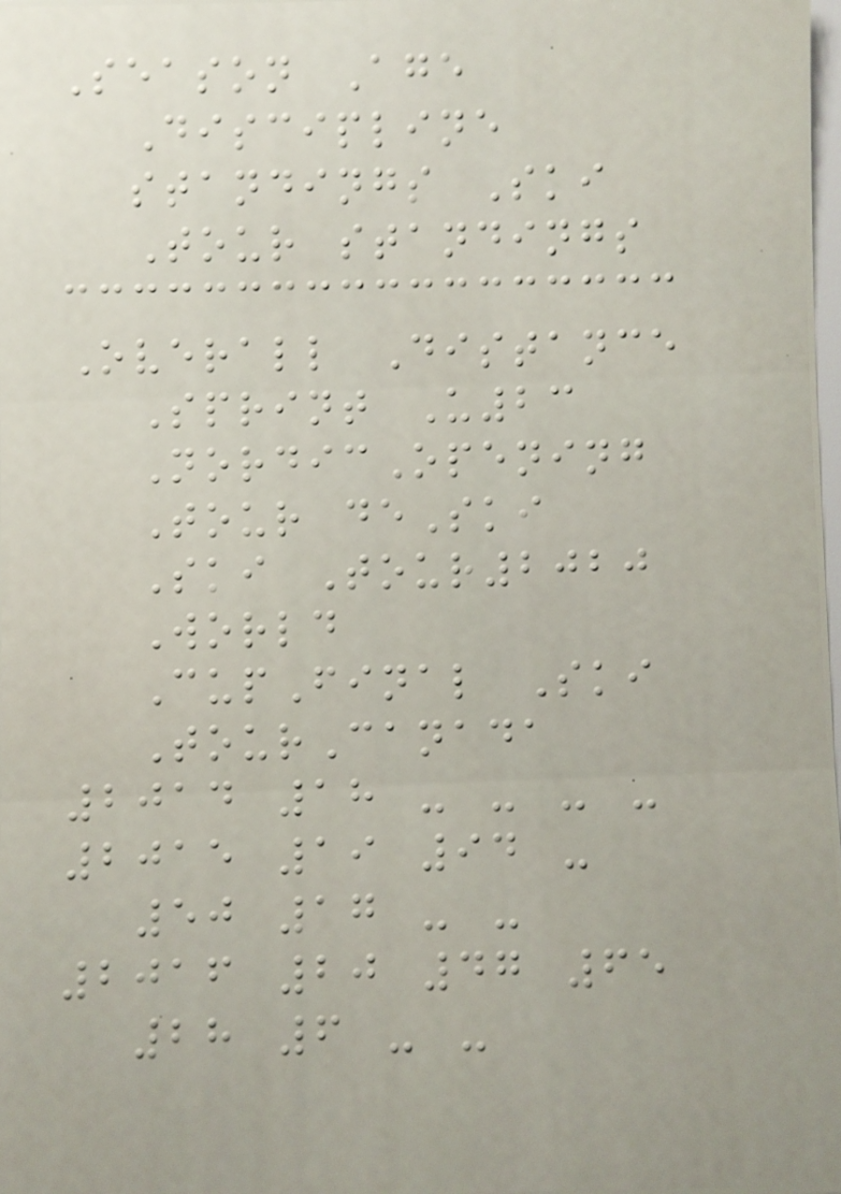Season Age
Discipline
standings Ski
Tour standings
Overall Distance
Sprint U23
NordicOpening
Tour deSki
Ski Tour2020
World
CupFinal Ski
TourCanada
2014 18 - - - -
2015 19 94 -
50 17 - -
2016 20 47 65
28 6 - -
